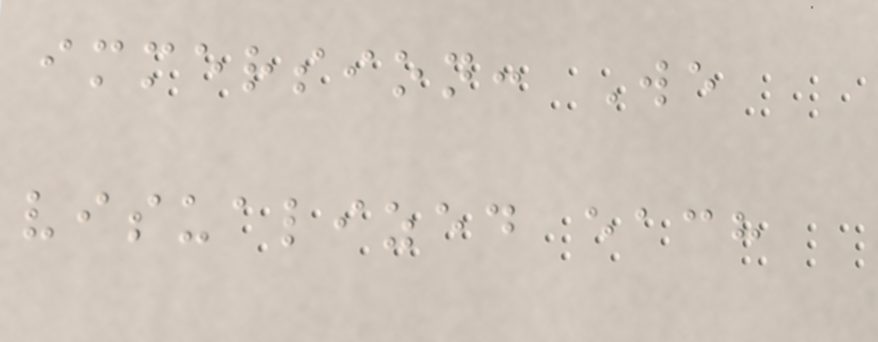immersion: We
visualized each
